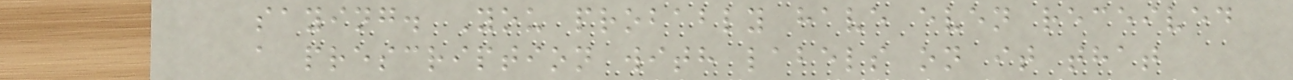saying. You probably have even received
a prescription with labels on it that
